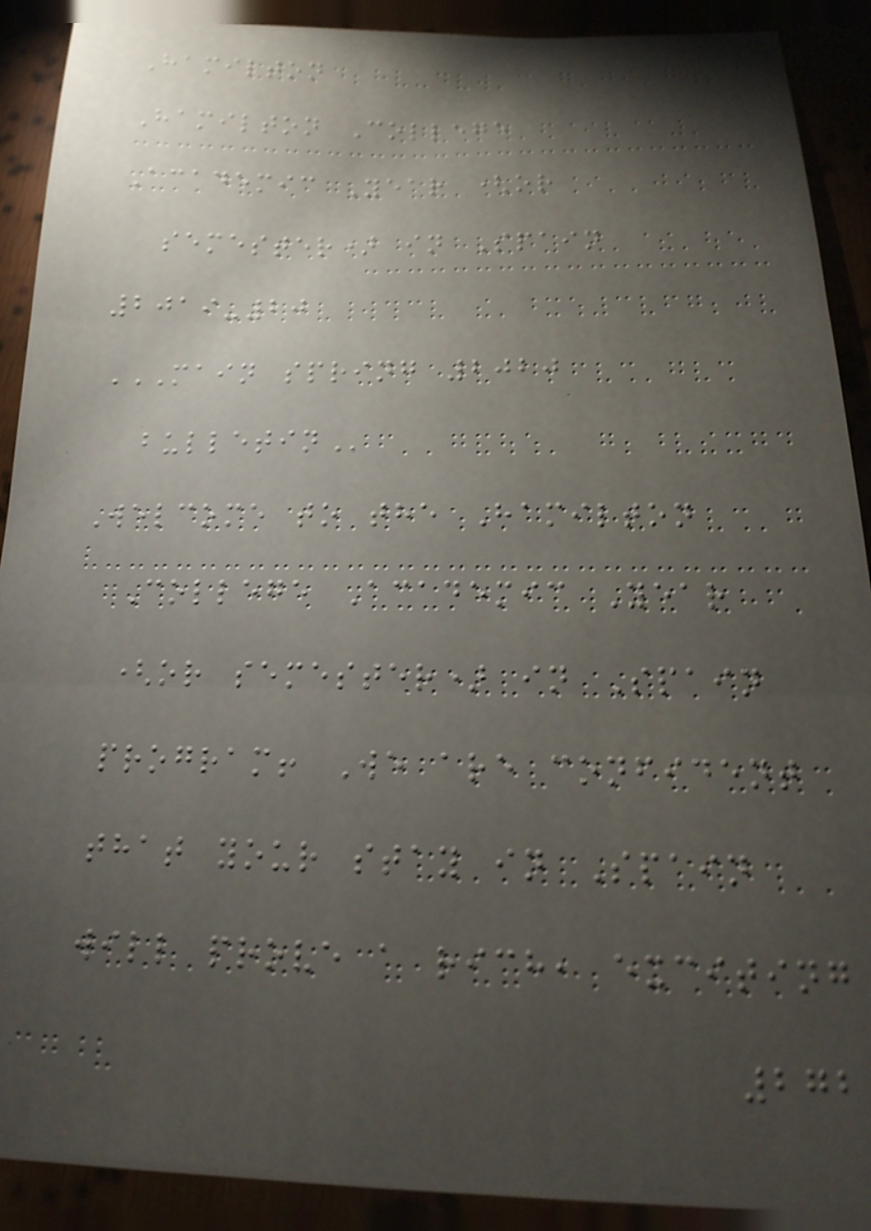Hamilton
Hamilton College
Academic Year (or
semester) in Spain
2019-20
MAIN SPRING 2020
BULLETIN
Welcome to the Hamilton
College Academic Year
(or semester) in Spain
program! We are confident
that your stay in Spain
will prove a rich, exciting
272
